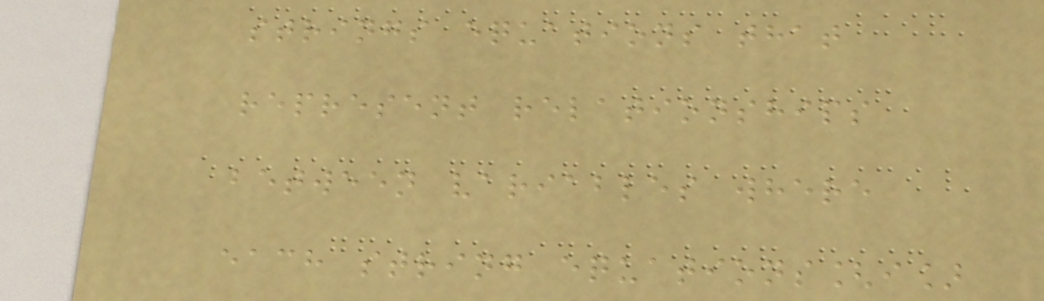strings equations that
represent relationships
between variables where
each string equations[i]
